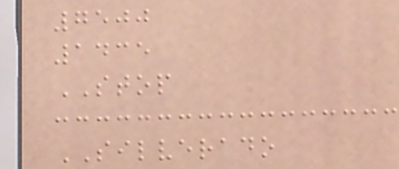7500
1435
STOP
SILVERADO
